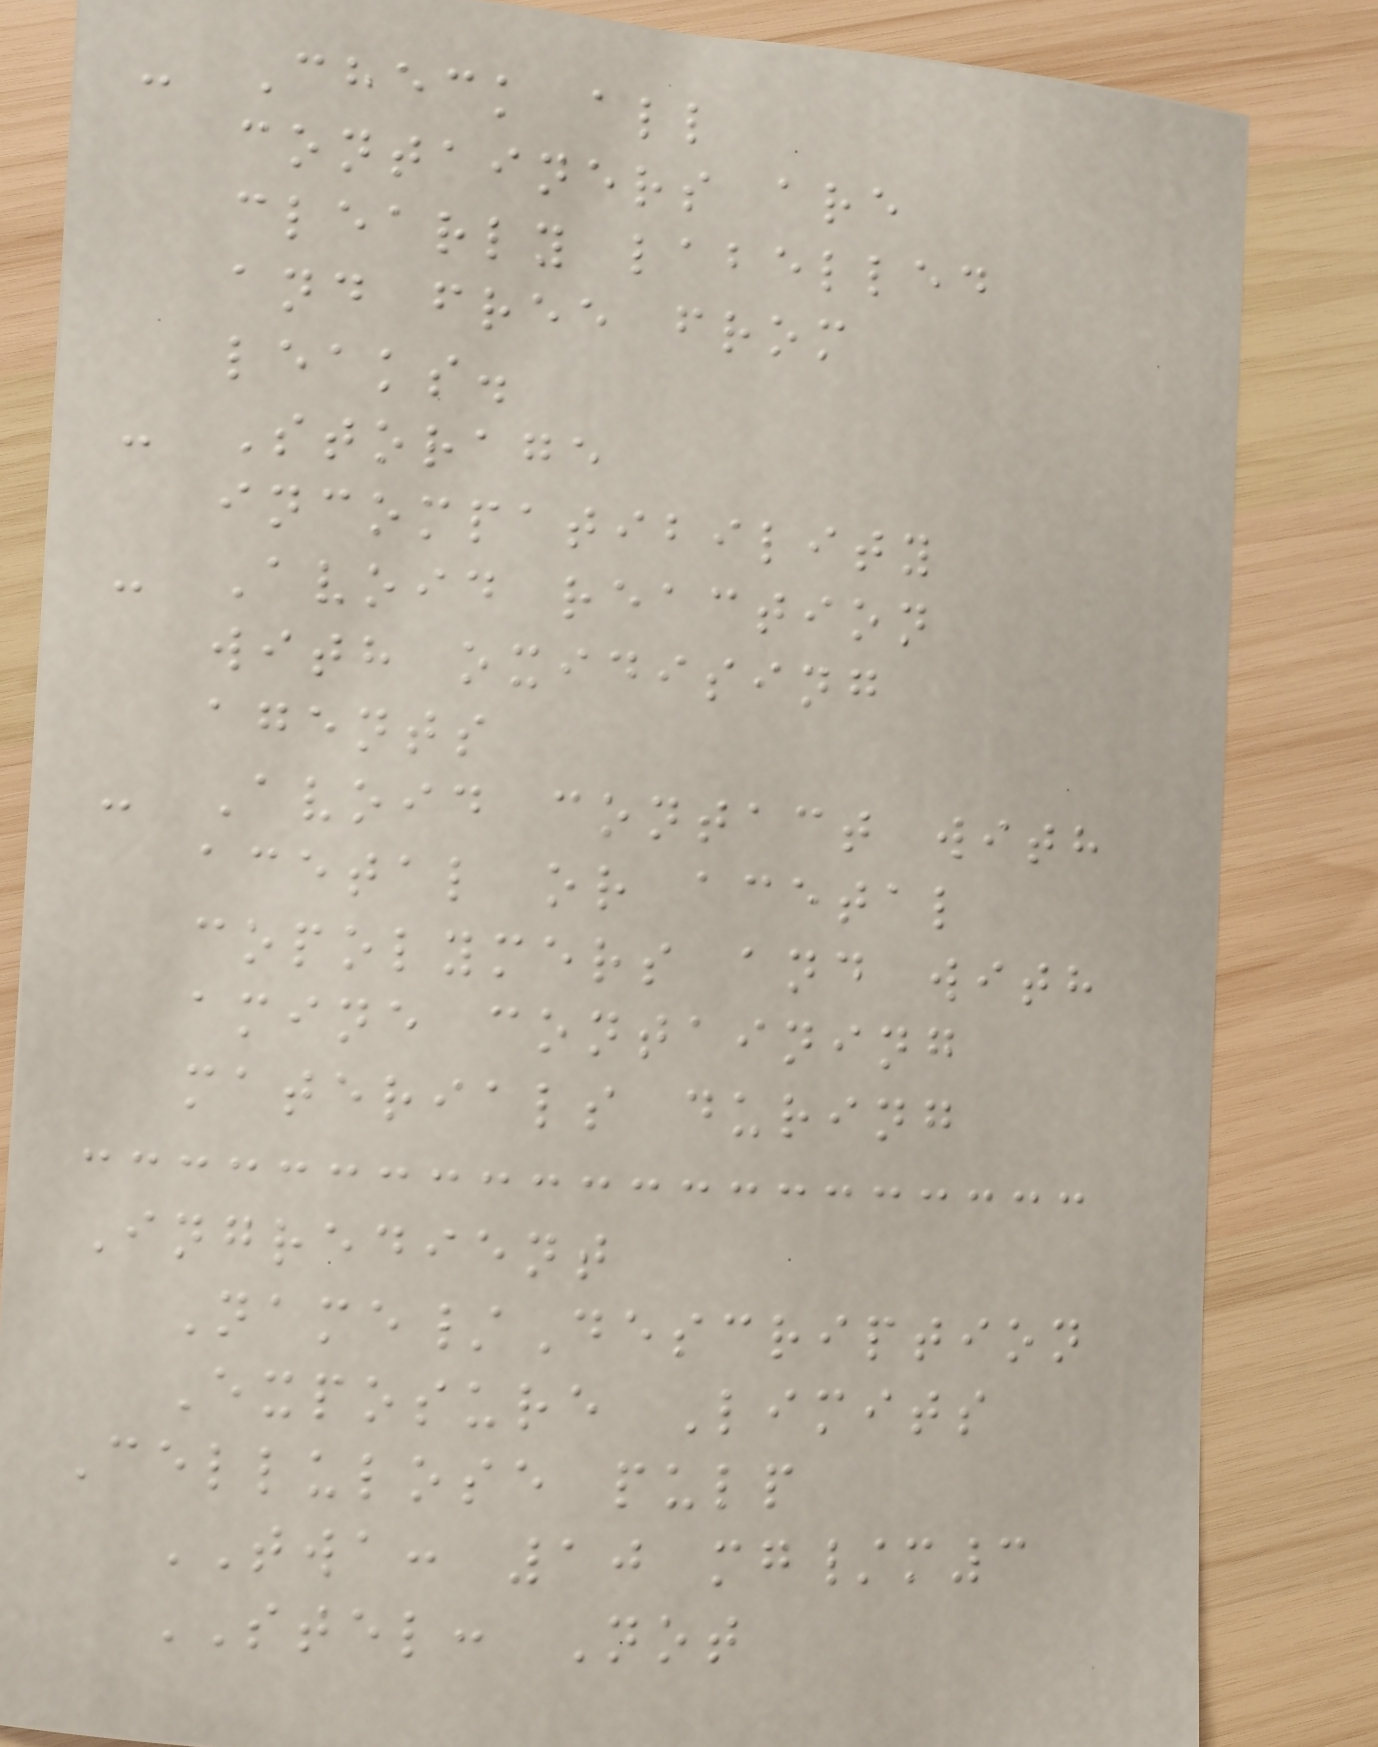- Check all
containers are
clearly labelled
and free from
leaks.
- Storage
incompatibility
- Avoid reaction
with oxidising
agents
- Avoid contact with
acetal or acetal
copolymers and with
amine containing
materials during
Ingredient
Name/Description
Exposure Limits
Cellulose pulp
TWA: 10 mg/m3
STEL: Not
